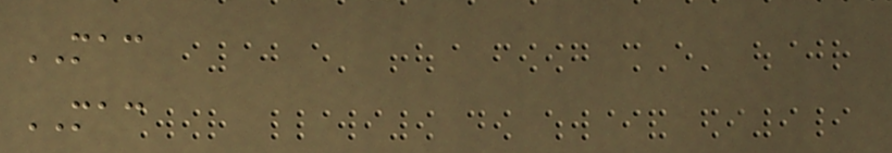MAC
MAC
